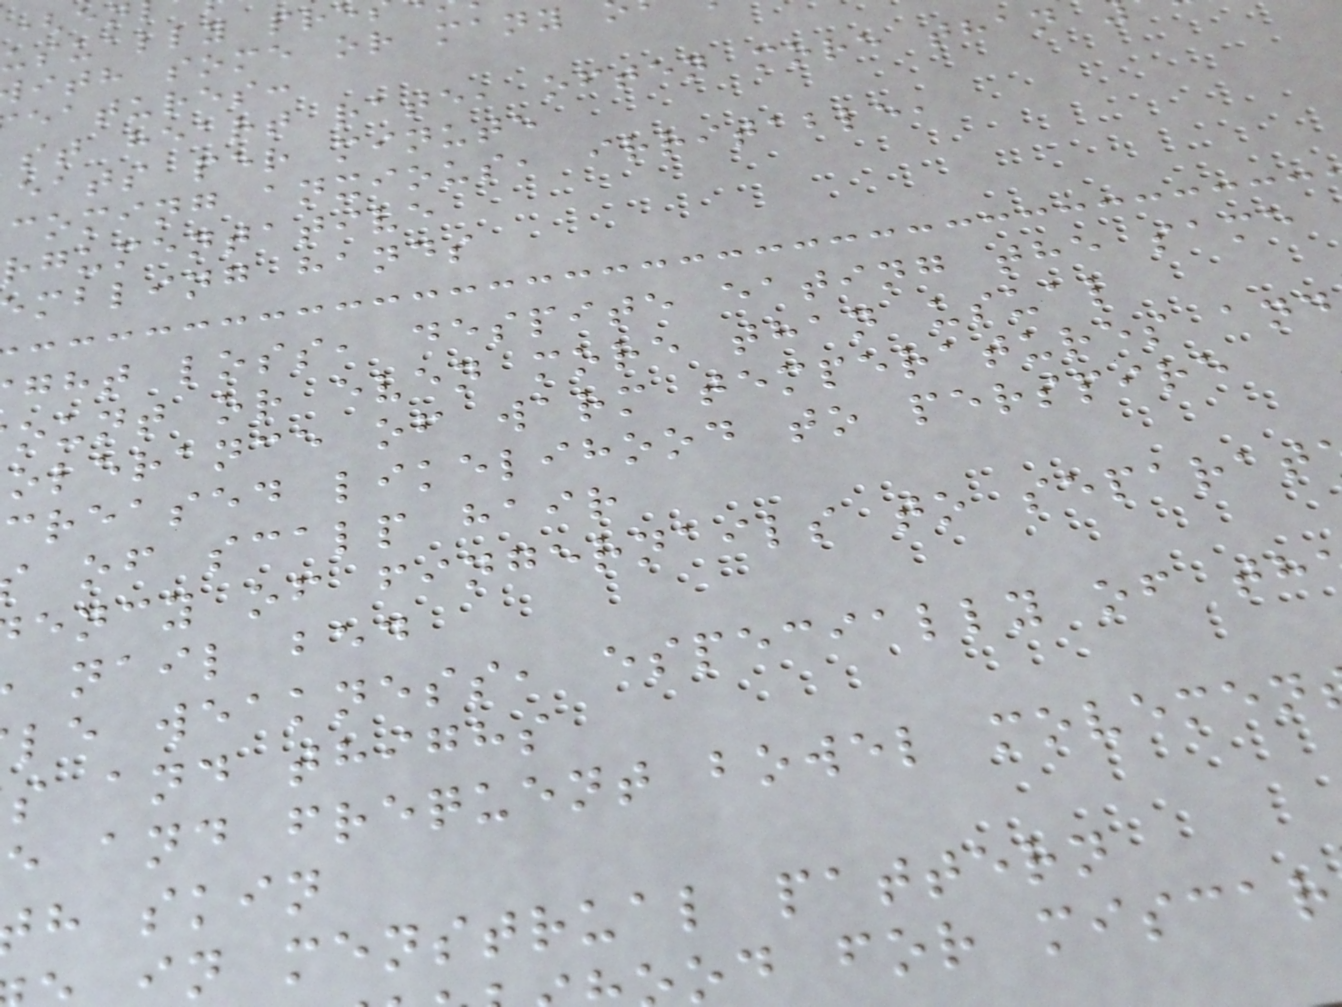usually pre
ith some or many
eatures:
st heart rate, often more than
eats per minute
coming anxious, irritable,
rgumentative
mbling hands
ght loss, despite eating the same
ount or even more than usual
olerance of warm temperatures and
creased likelihood to perspire
of scalp hair
ency of fingernails to separat
nail bed
le weakness, especially of th
s and thighs
e and frequent bowel movemen
h skin
in menstrual pattern
od for miscar
